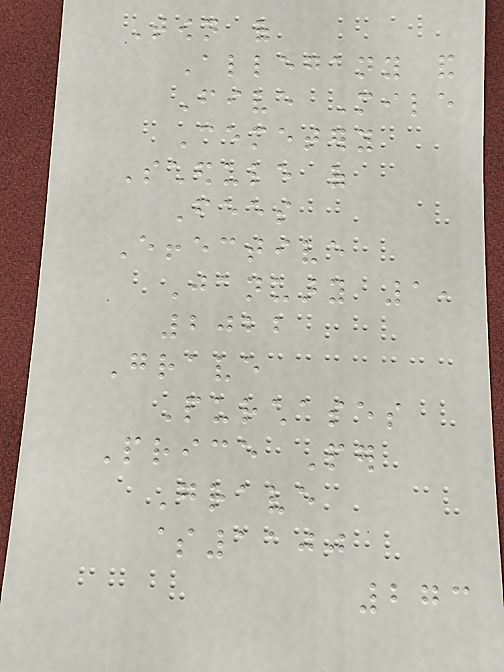Town of
Allegany and
Five Mile
Cemetery
Schedule of
Fees
Effective
January 1,
2022
Grave
Purchases
Price Per
Grave
$1100
273
